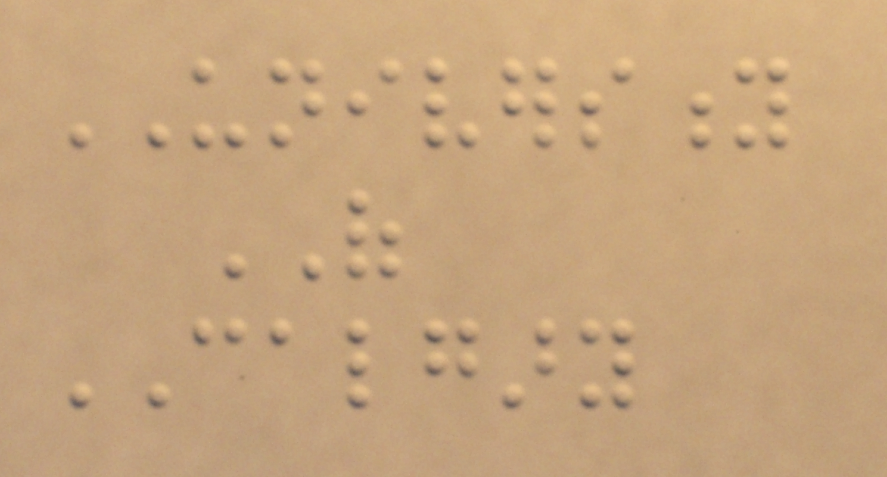UNIVERSITY
OF
CALGARY
